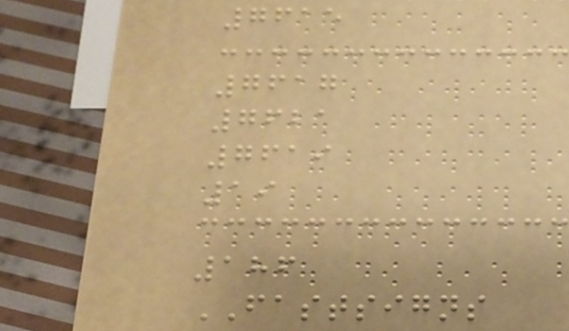7615
7617
7621
7619
19
186
FASTSIGNS
